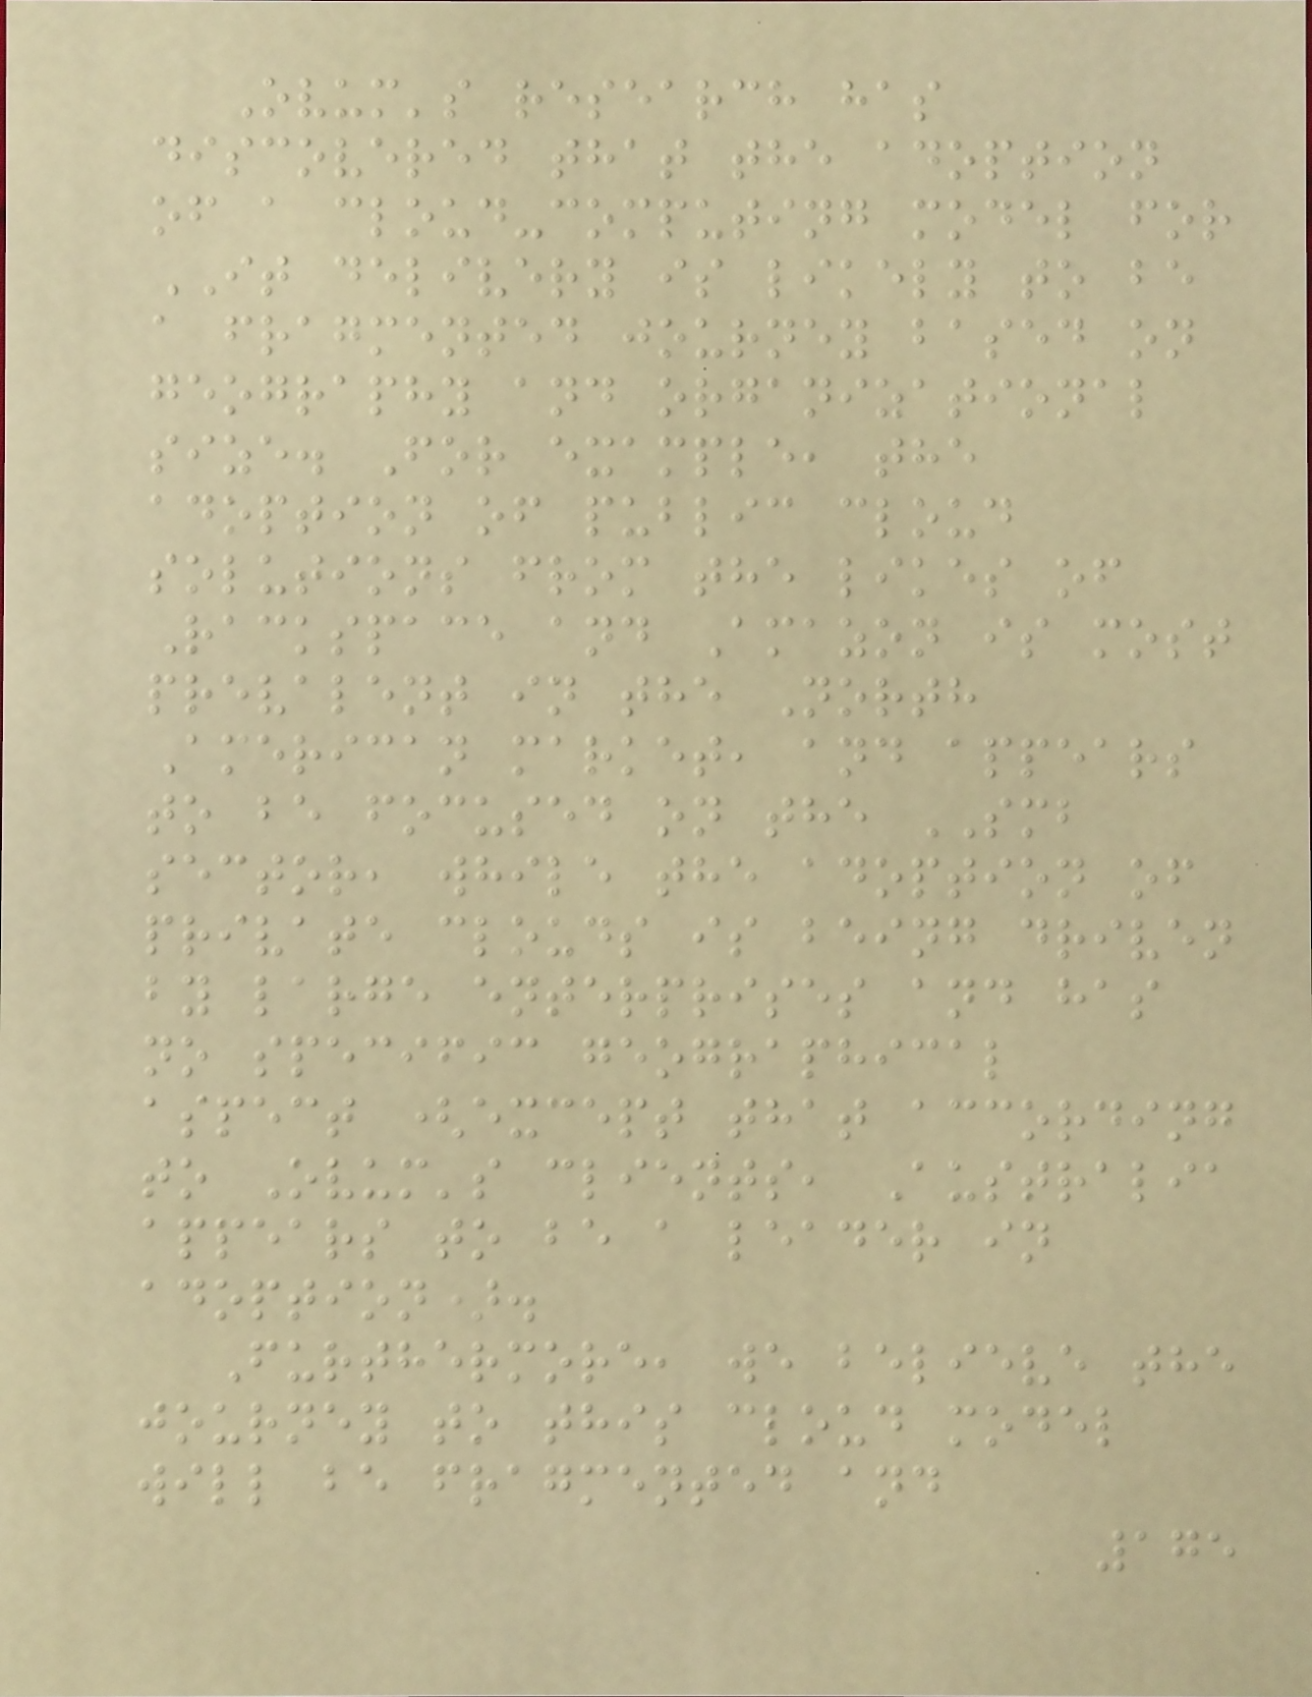Ovum's research has
discovered that the adoption
of a cloud-computing model for
IT delivery is likely to be
a fragmented journey based on
geography and organizational
size. For example, the
adoption of public cloud
solutions from the likes of
Rackspace and Amazon is most
prevalent in the North
American market, and appears
to be focused on the SMB
sector, while the adoption of
private clouds is being driven
by large enterprises and has
no specific geographical
aspect (except that according
to Ovum's clients, Australia
appears to be a leader in
adoption).
Furthermore, we believe the
journey to this cloud model
will be fragmented and
175
